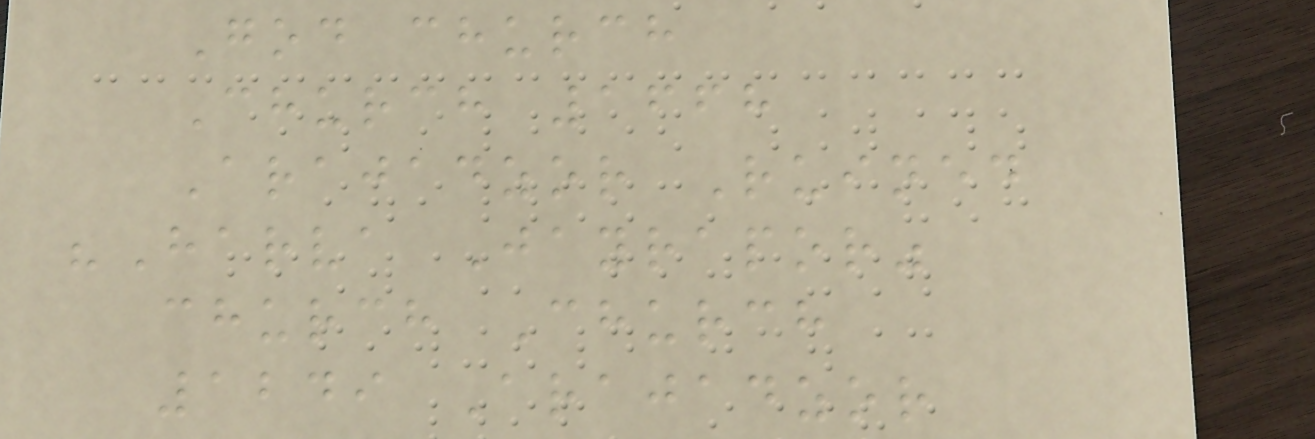God church
Church 1668
Arajadzor Ruined
"Harva Jayrapor"
church Church
1249 Arajadzor
